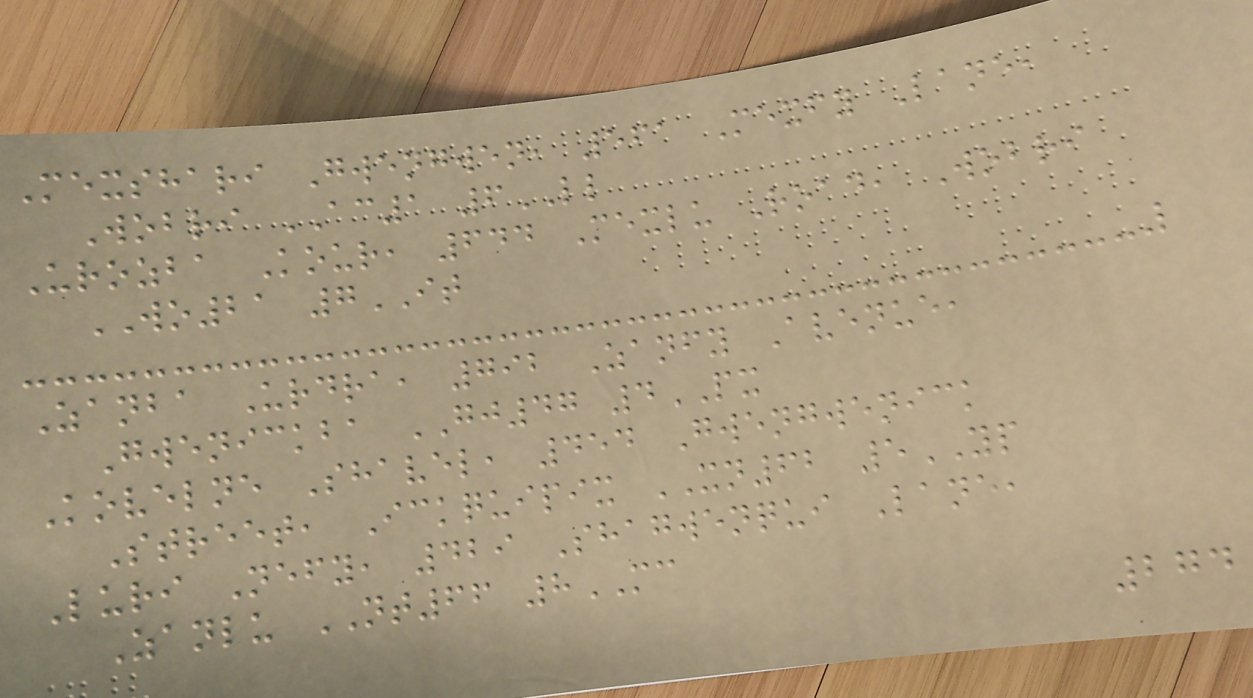Mexshari Gwengwen, 561 Mexfy Lane,
Wobri AC1 6LL
Urozba Kour, 644 Mexlu Road, Wobri
WO21 7IT
Zanba Urdra, 792 Zanfy Avenue,
Gwenickba GJ47 4PX
Kovelne Shavel, 454 Gwengwenick
Street, Ickquipix XN62 5YP
Luri Nefy, 429 Shagwenqui Lane,
Zanlu NT66 8MC
274
